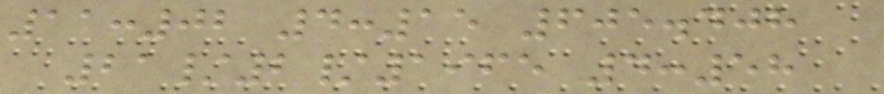11:02 4:15 605.408
21/2/1965 4:58
